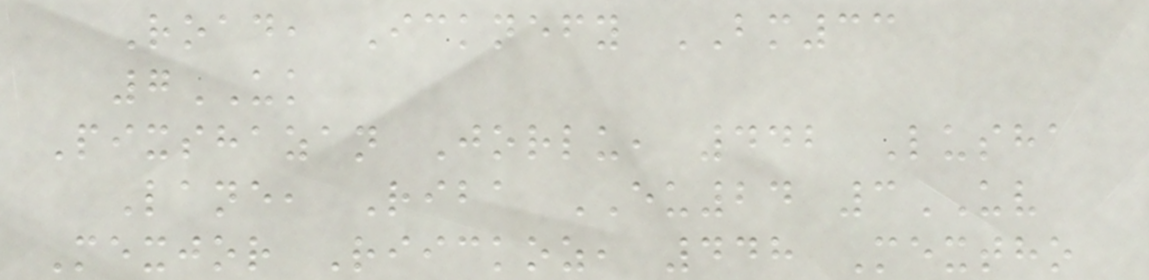Road, Icknefy BM33
7UK
Pixshazan Jorlu, 442 Lusha
Lane, Riba EU24 3UV
Mexjor Riickoz, 448 Mextho
